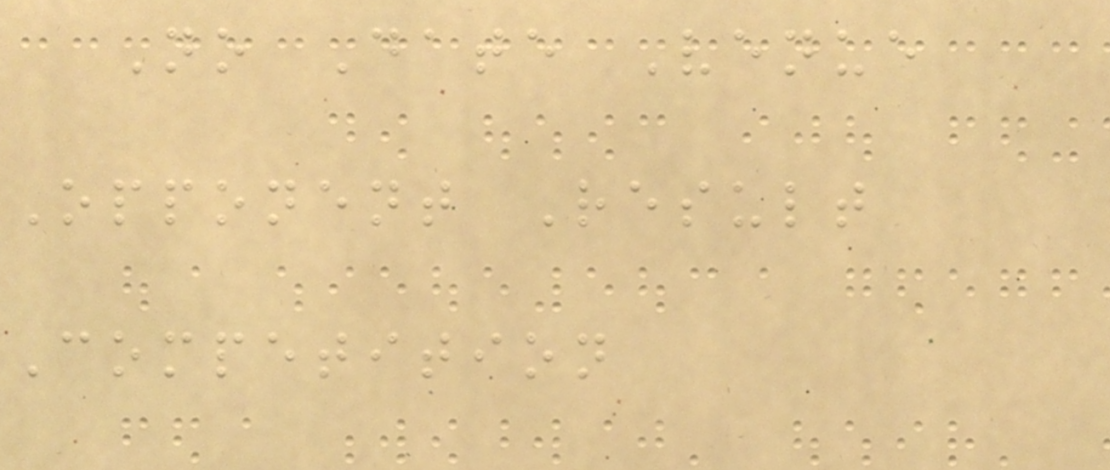No Date Venue
Opponent Result
Competition
